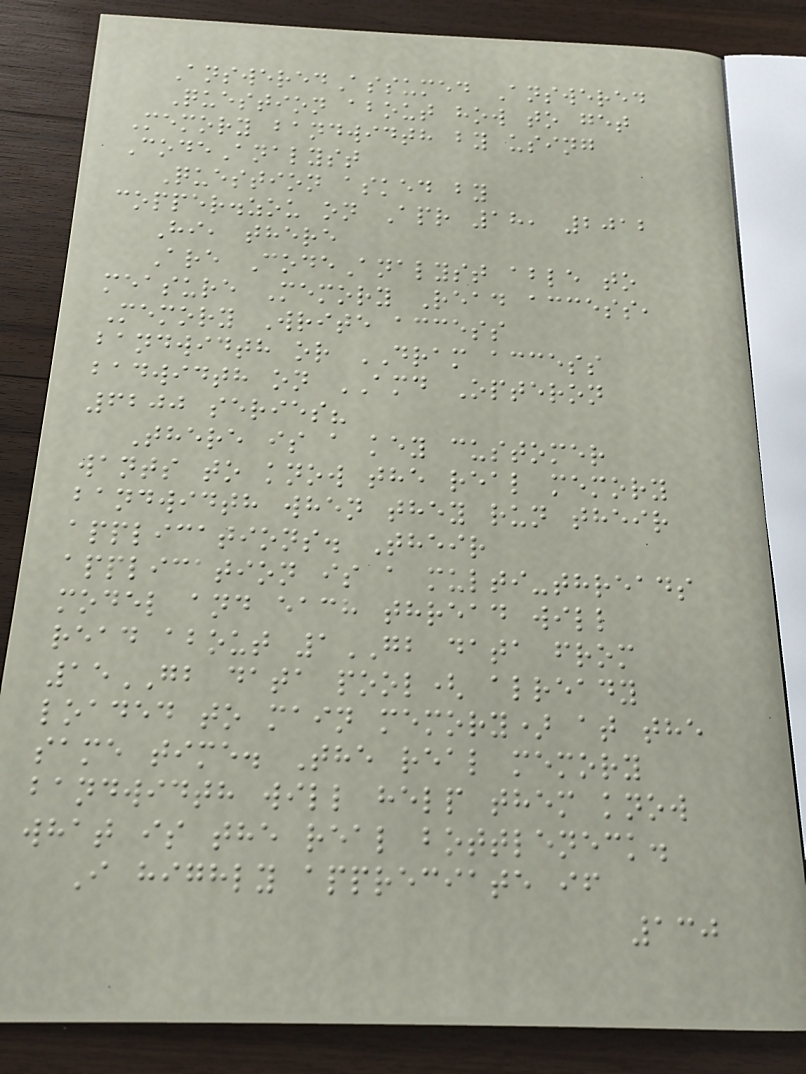AnsweredAssumed Answered
Question about how to get
Memory bandwidth by using
CodeAnalyst
Question asked by
copper.zou on Apr 18, 2012
Hi, there
Are CodeAnalyst able to
measure Memory Read access,
Memory Write access
bandwidth or DRAM access
badwidth on AMD Opteron
6200 series?
There is a key customer
wants to know the real memory
bandwidth when they run their
applications. Their
application is a multi-threads
model and each thread will
read about 1GB data from
15GB data pool( already
loaded to main memory) at the
same time. The real memory
bandwidth will help them know
what is the real bottleneck.
I highly appreciate if
130
